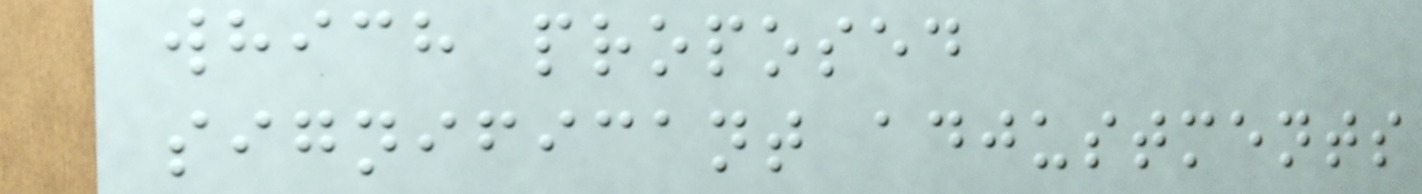which proposed
significant adjustments
